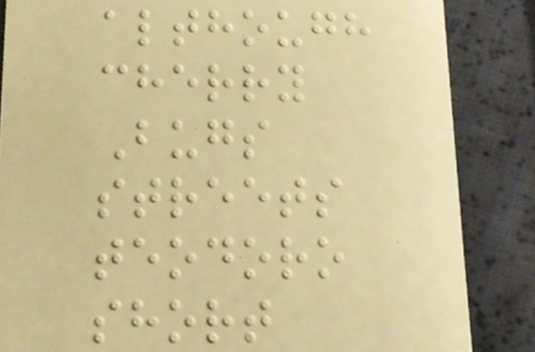although
cherry
Bugs
streets
teodoro
short
